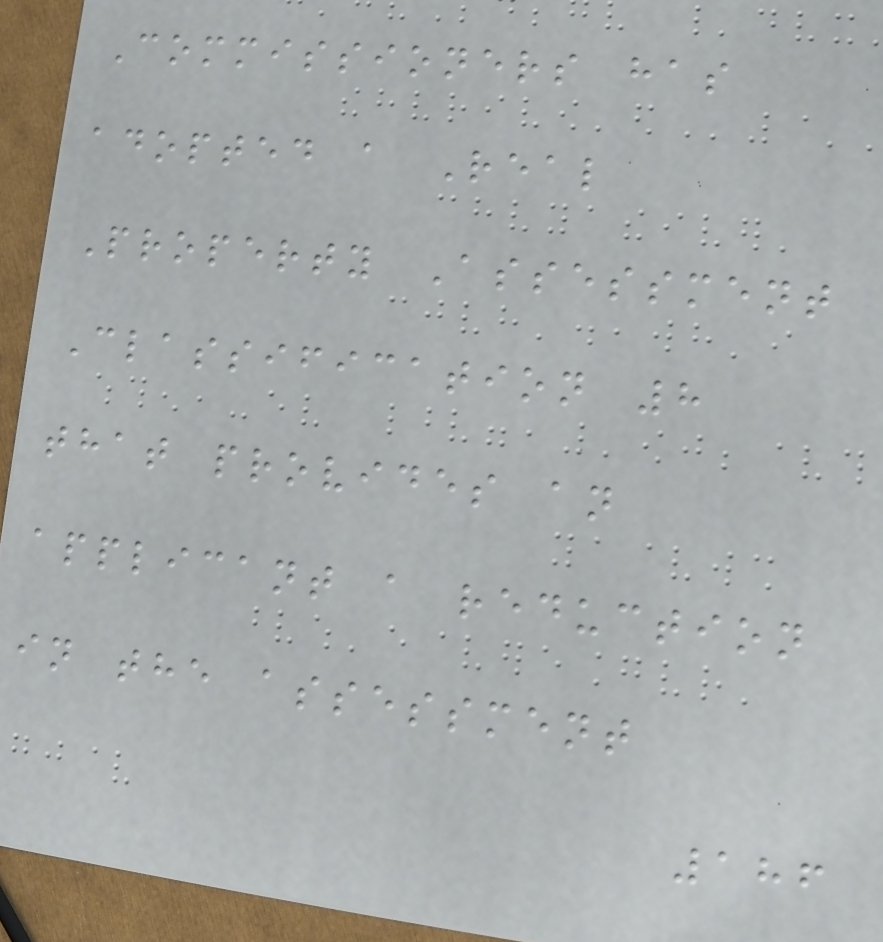Commissioners has
adopted a Real
Property Assessment
Classification 8
that provides an
applicant a reduction
in the assessment
186
